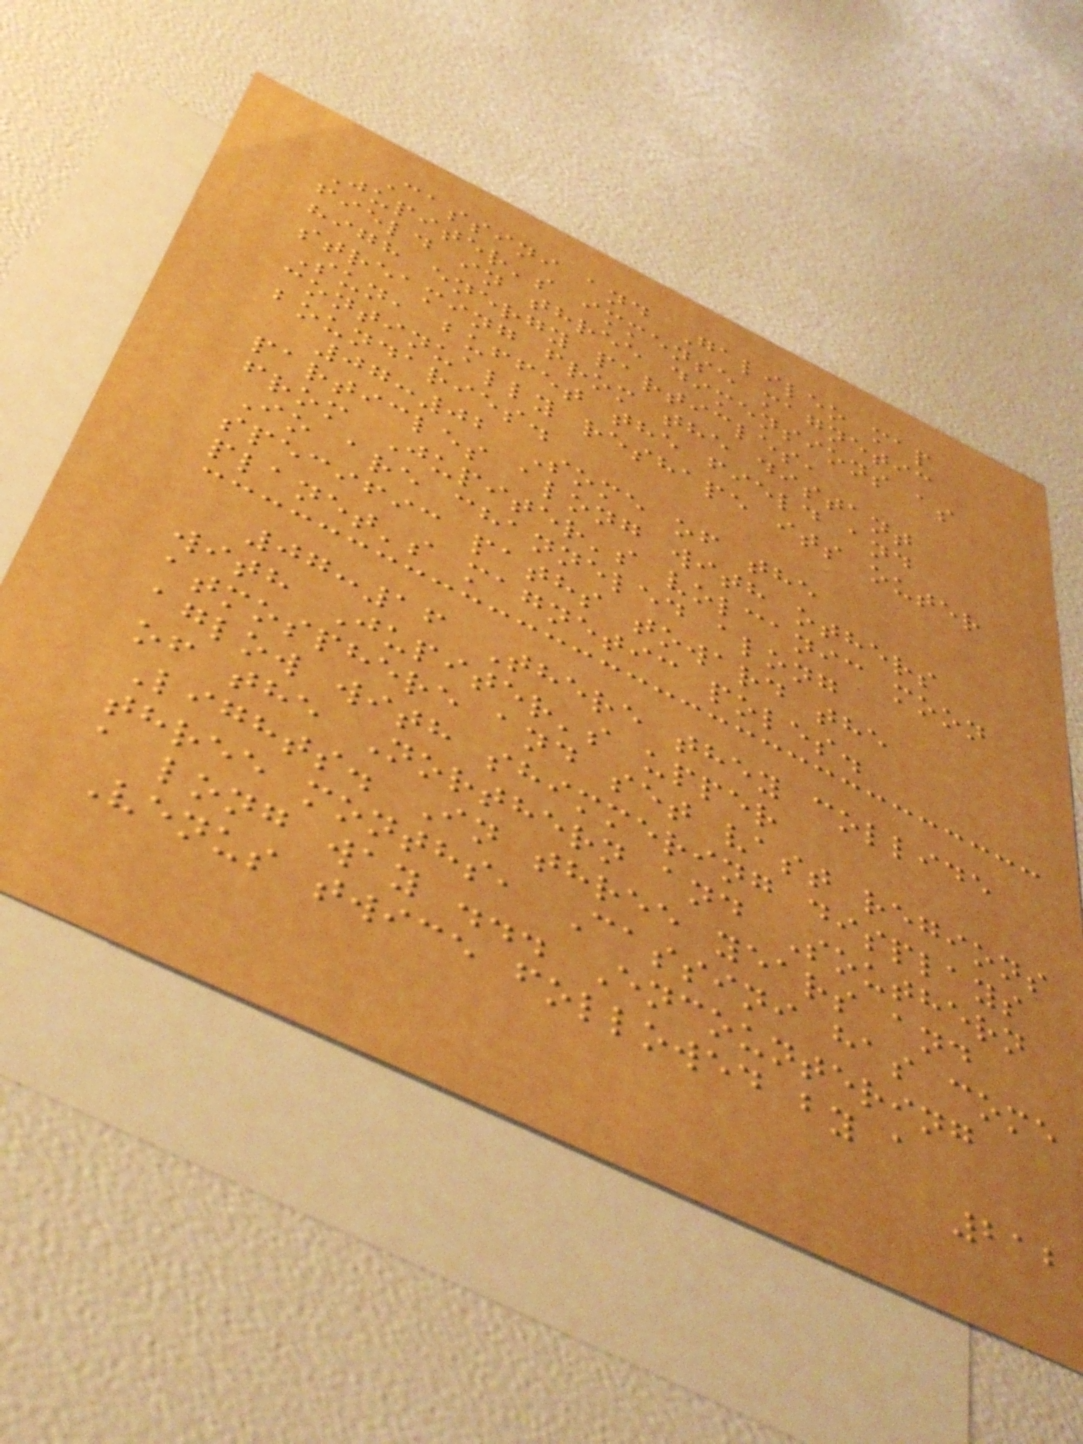Cassini and Galileo map
Jupiter's immense magnetic
field in three dimensions as
high energy particles,
streaming from the distant
Sun, buffet the field and
continually reshape its outer
boundaries.
07:02 Some of the
particles along with others
from Jupiter's volcanic moon
Io are channeled along
specific paths toward the
planet's magnetic poles.
07:16 There they collide
with Jupiter's upper
atmosphere and set vast regions
aglow with shimmering displays
of the Northern and Southern
Lights. In three years and
three months, Cassini has come
a long way ... Encountering
Venus twice followed by a
212
